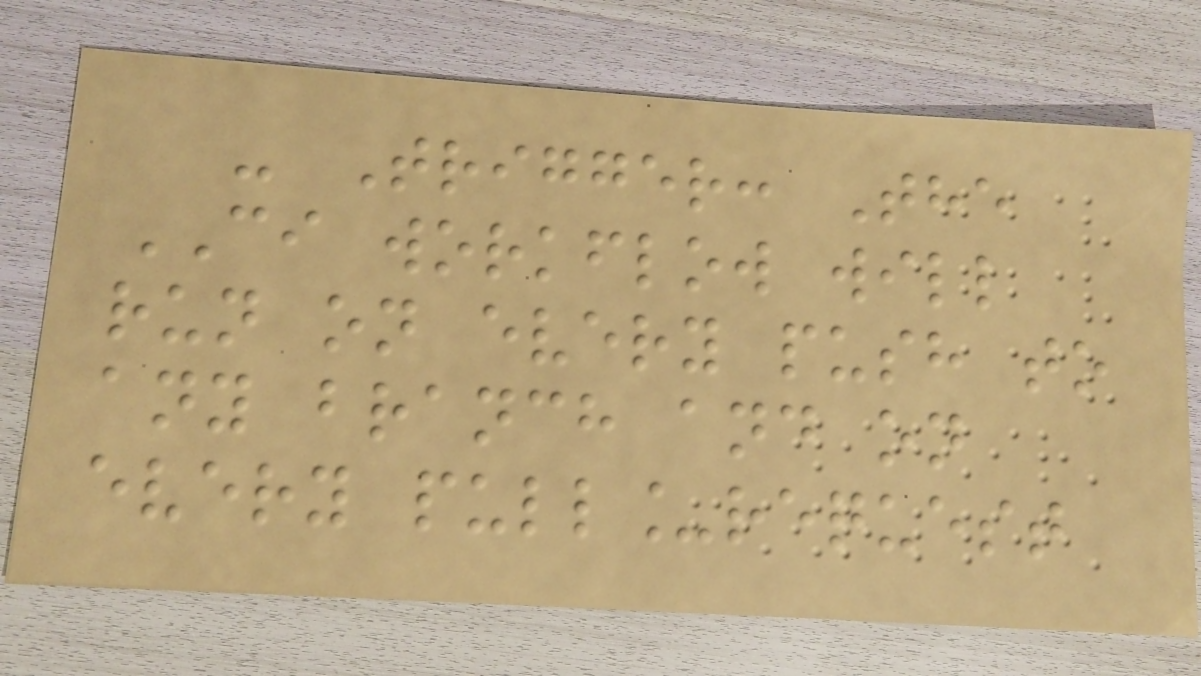- Trigger: The
CI workflow will
run on every push to
any branch and on
every pull_request
